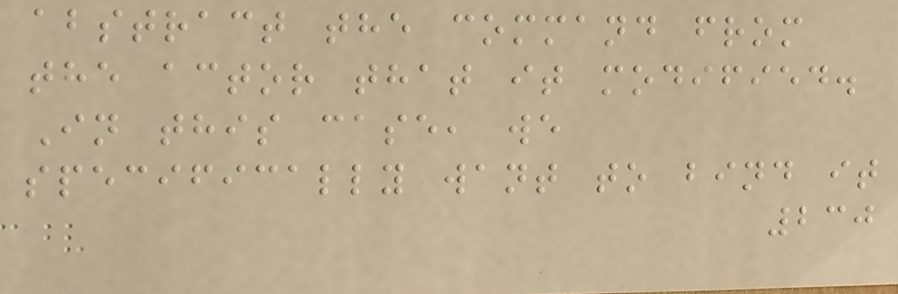abstract the command from
the actor that it modified.
In this case, we
specifically want to bind it
230
